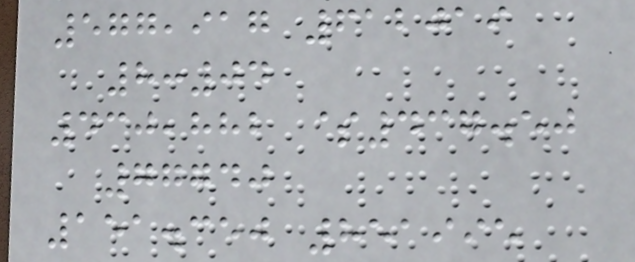577,917 612019
8:04
430,882 $437.50
77740
151.350 851995
